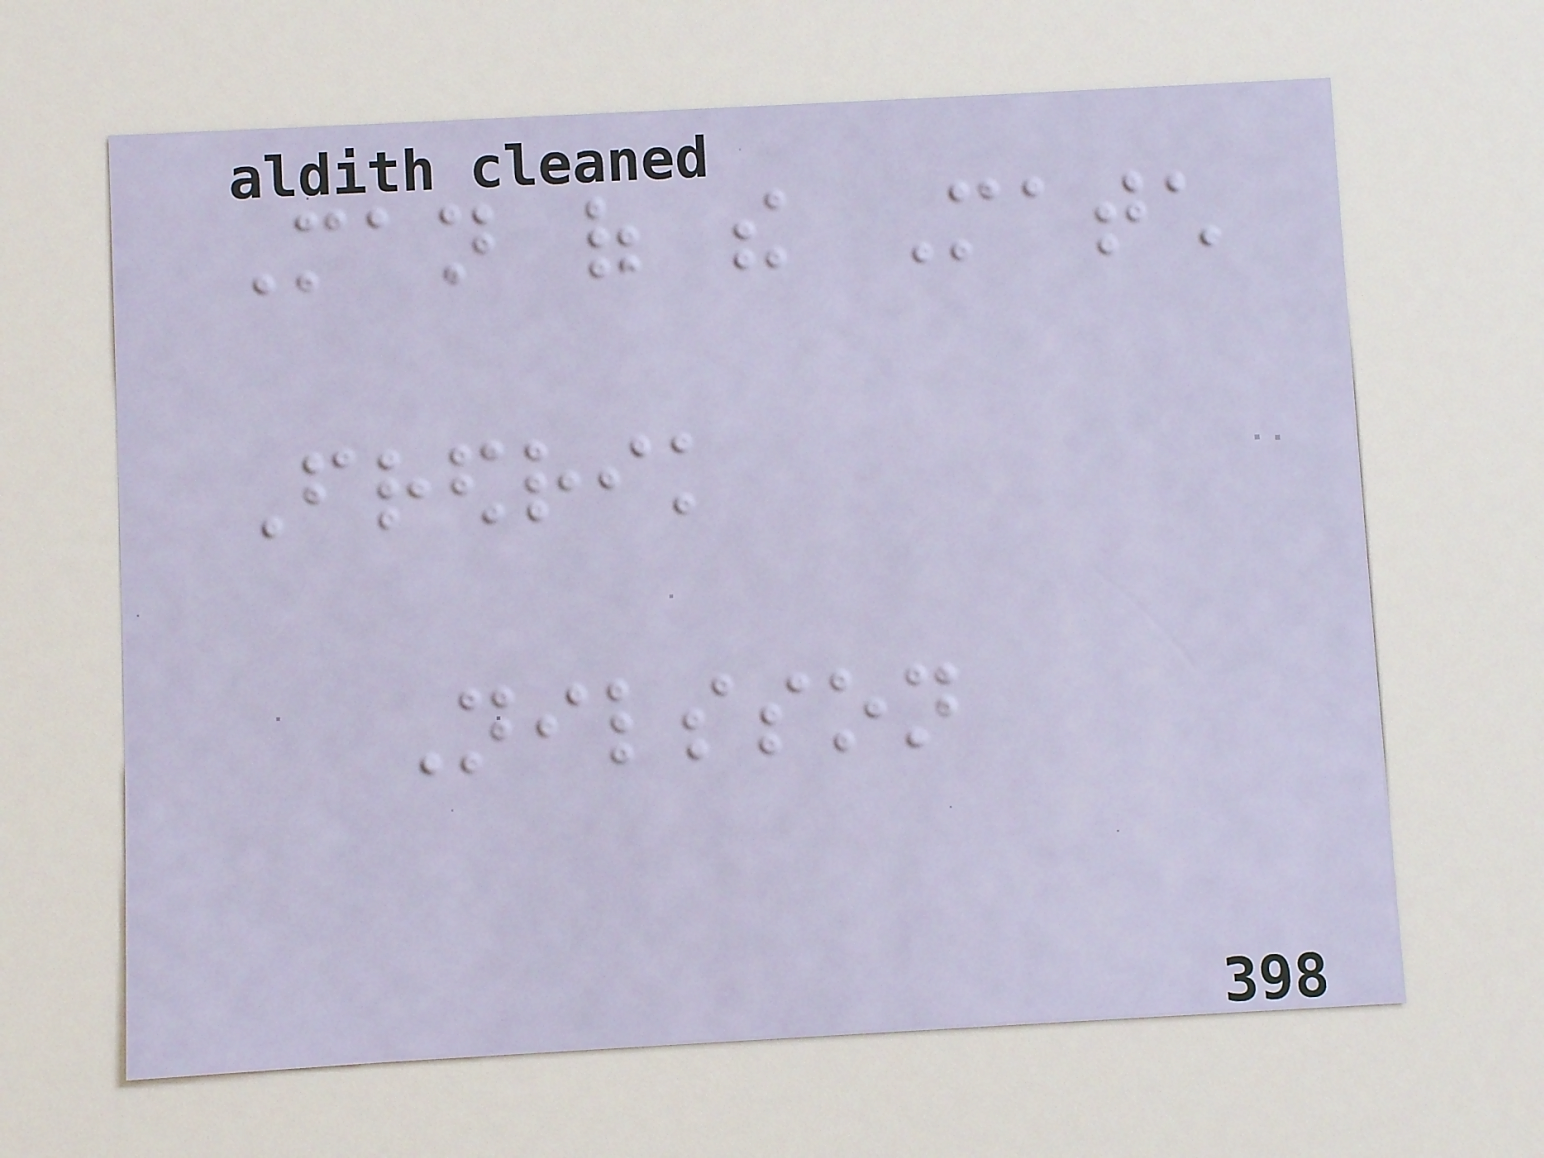Man of the Match
Fredrik
Nilsson
